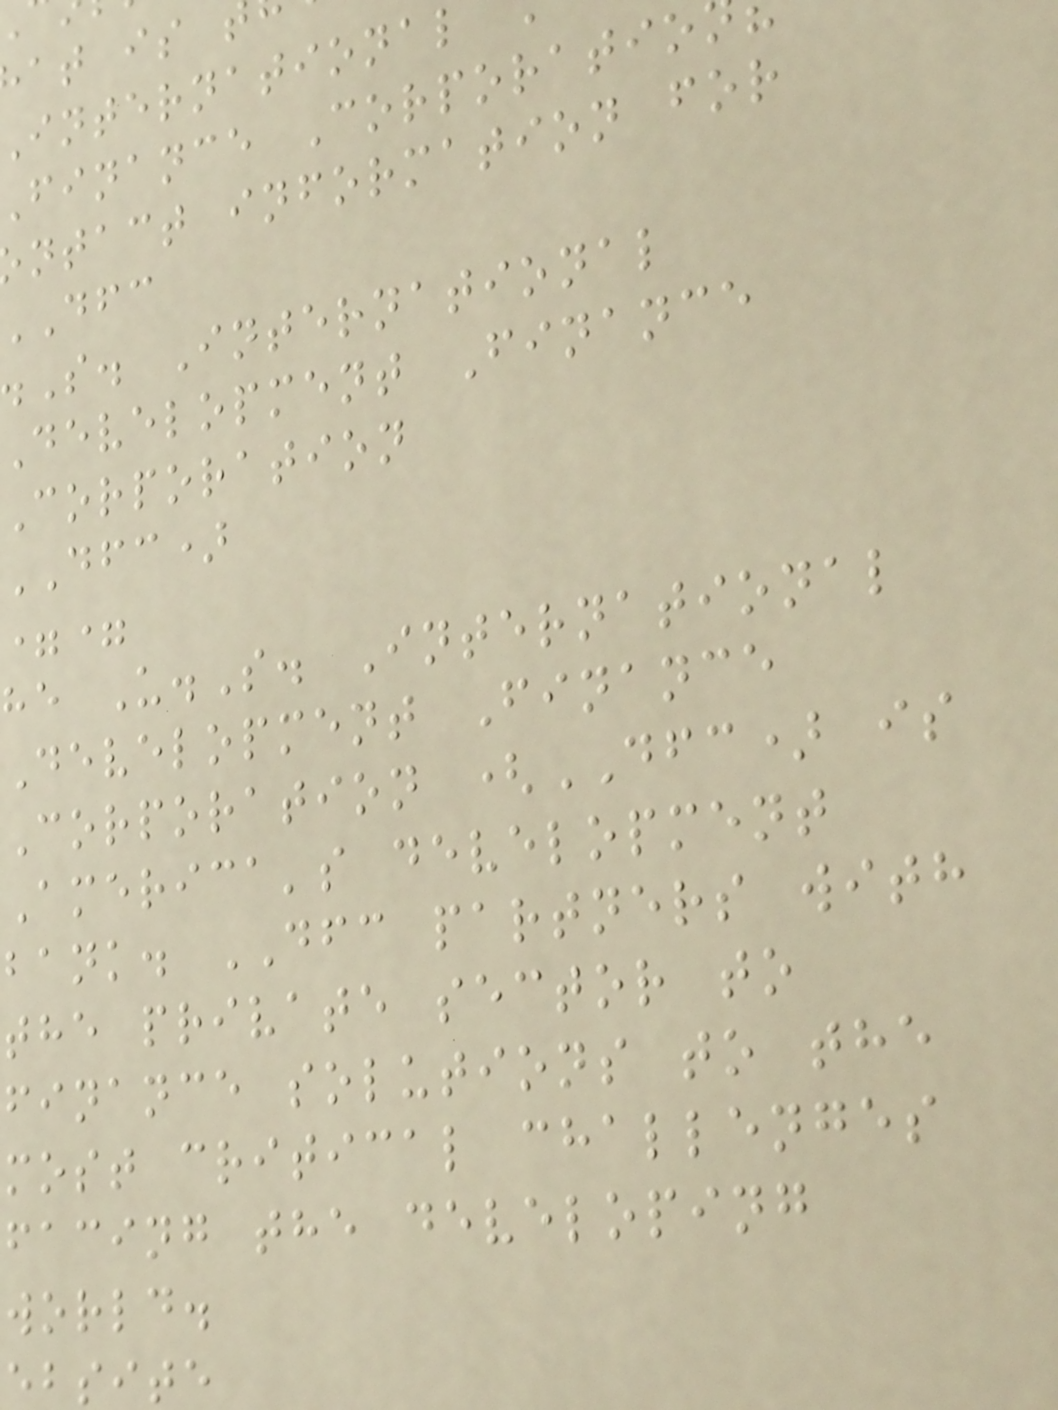at is
international
finance Corporatio
ntact information for
S. International
Development Finance
Corporation
DFC)
==
he U.S. International
Development Finance
Corporation (DFC) is
America's development
bank. DFC partners with
the private sector to
finance solutions to the
most critical challenges
facing the developing
world.
ebsite
